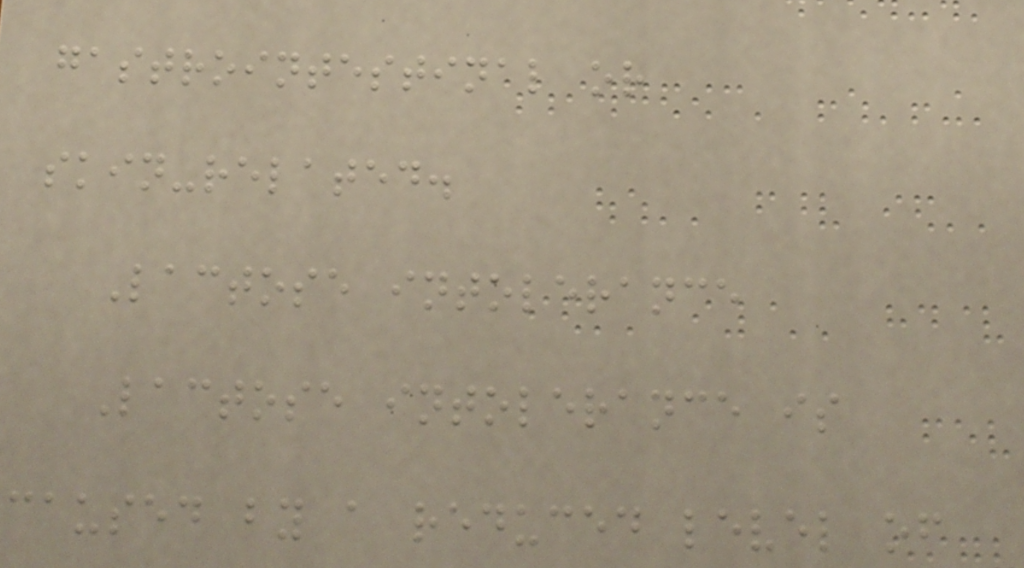gastrointestinal or
skin-related.
Lactose intolerance
Lactose intolerance is
caused by a reduced level of
